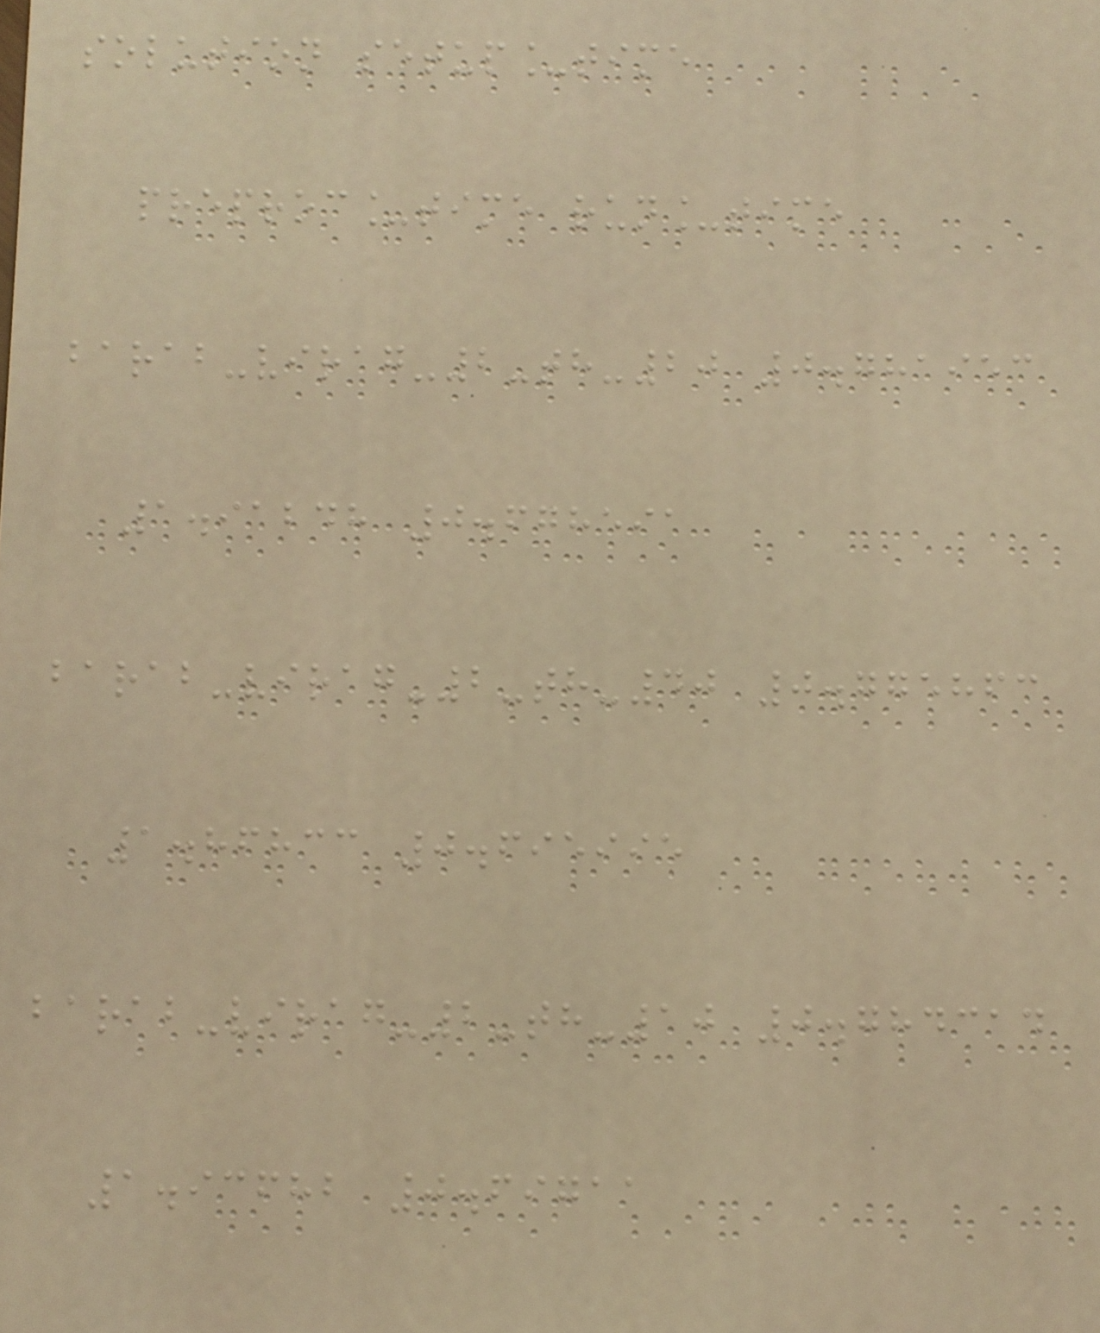solution setup_time
preproc_time run_time
barab-virag-2-th-20 0.781953
1.91248 0.678591
barab-virag-2-th-40 0.775863
1.86833 0.695995
barab-virag-2-th-10 0.784314
1.93682 0.69711
